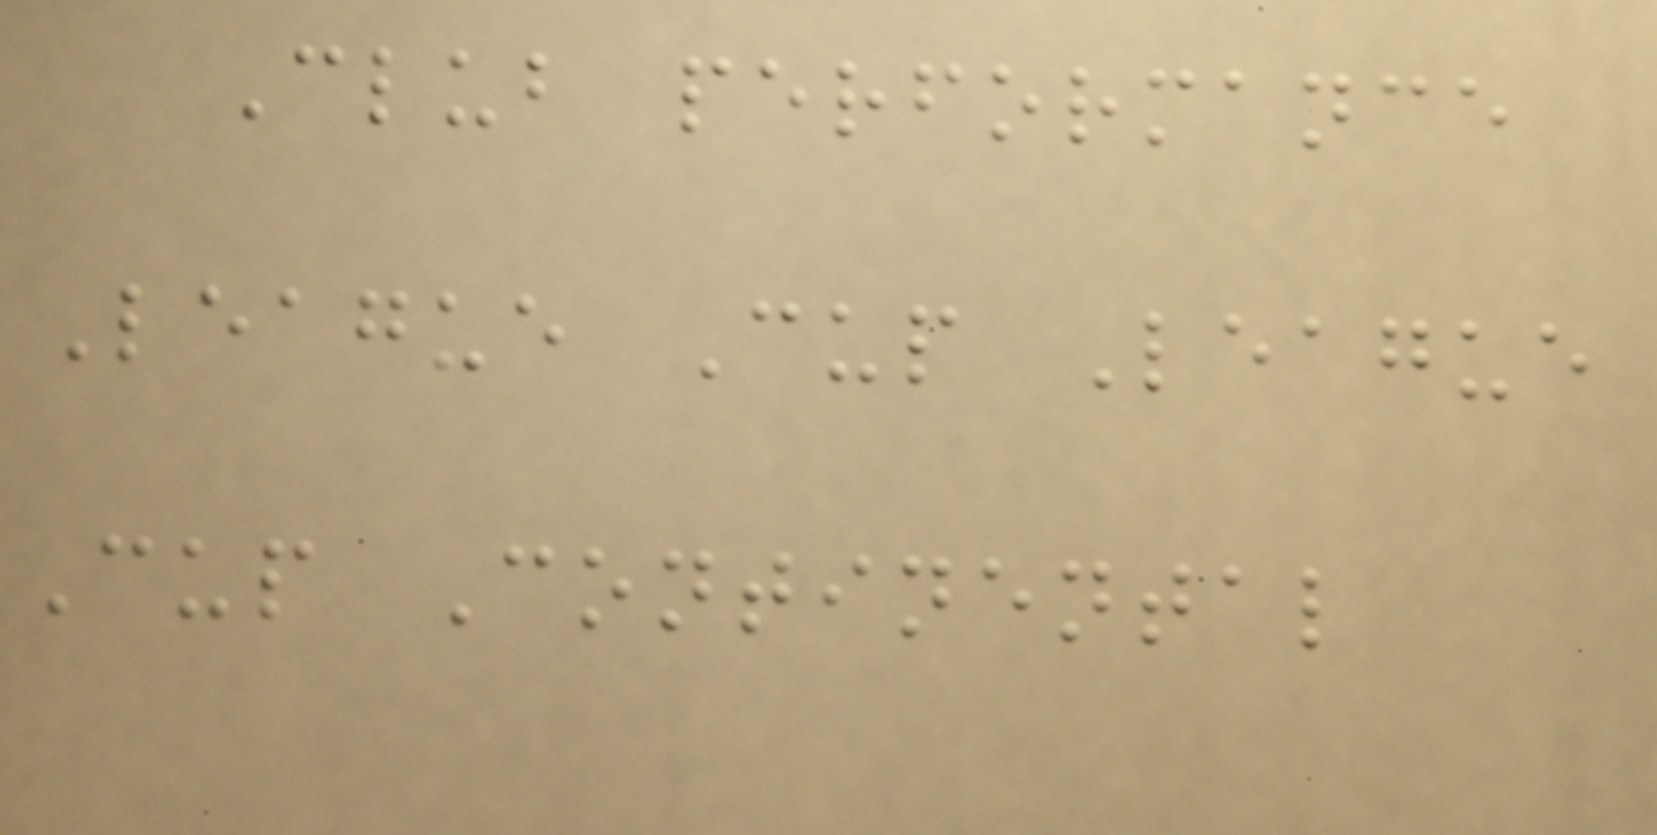Club performance
League Cup League
Cup Continental
